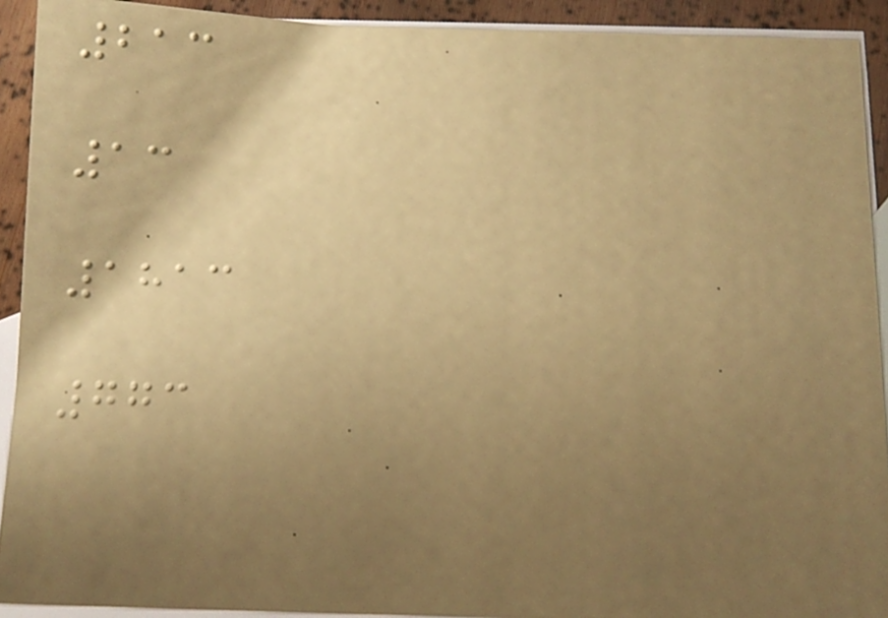213
13
1813
773
